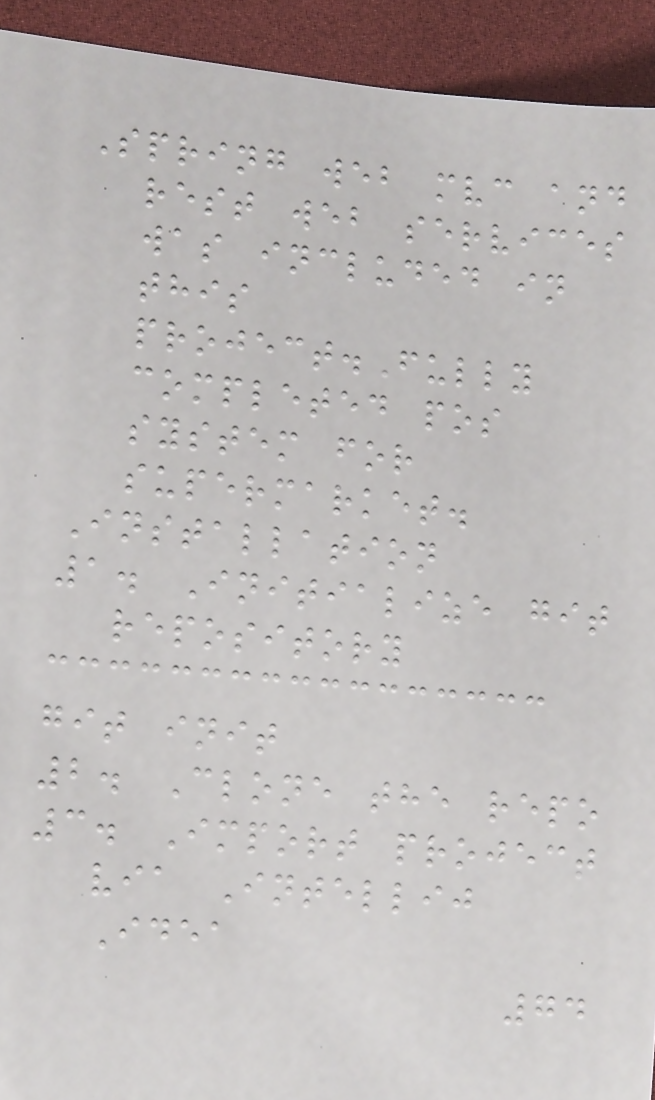Spring web mvc and
rest web services
was included in
this
project.Fully
completed pos
system for
supermarket.
Installation
1. Initialize git
repository
git init
2. Clone the repo
3. Import project
via Intellij
Idea
74
